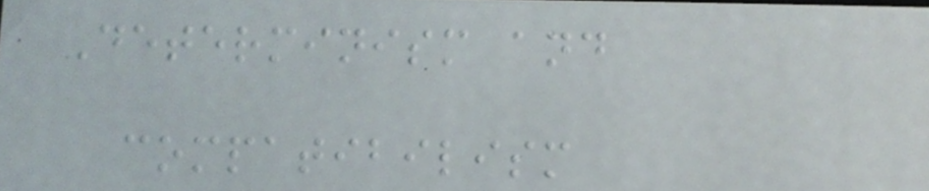Determinism and
compatibilism
